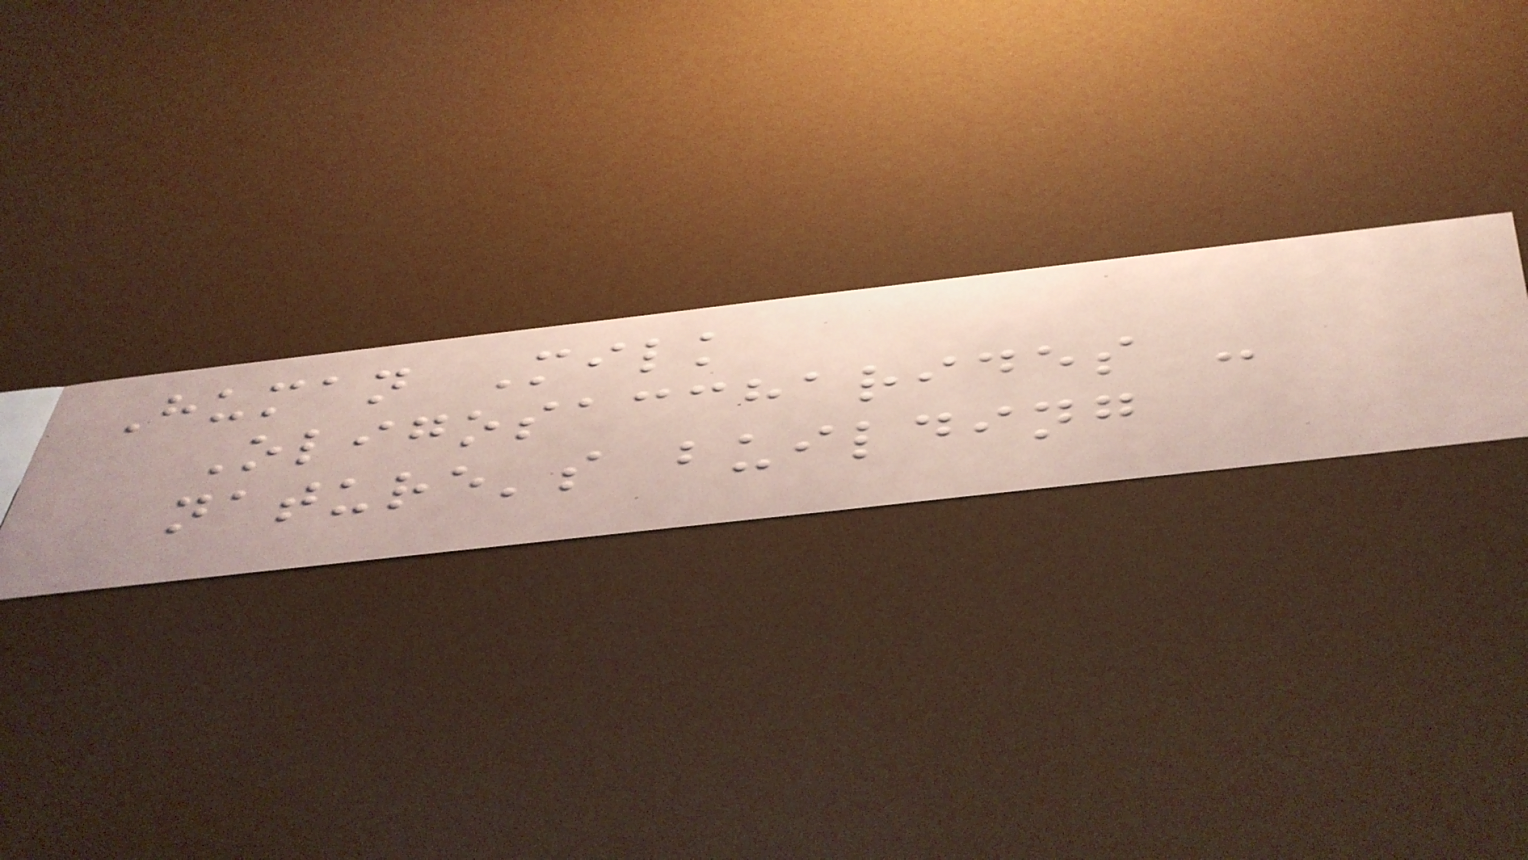Human Milk
Oligosaccharides -
nature's building
